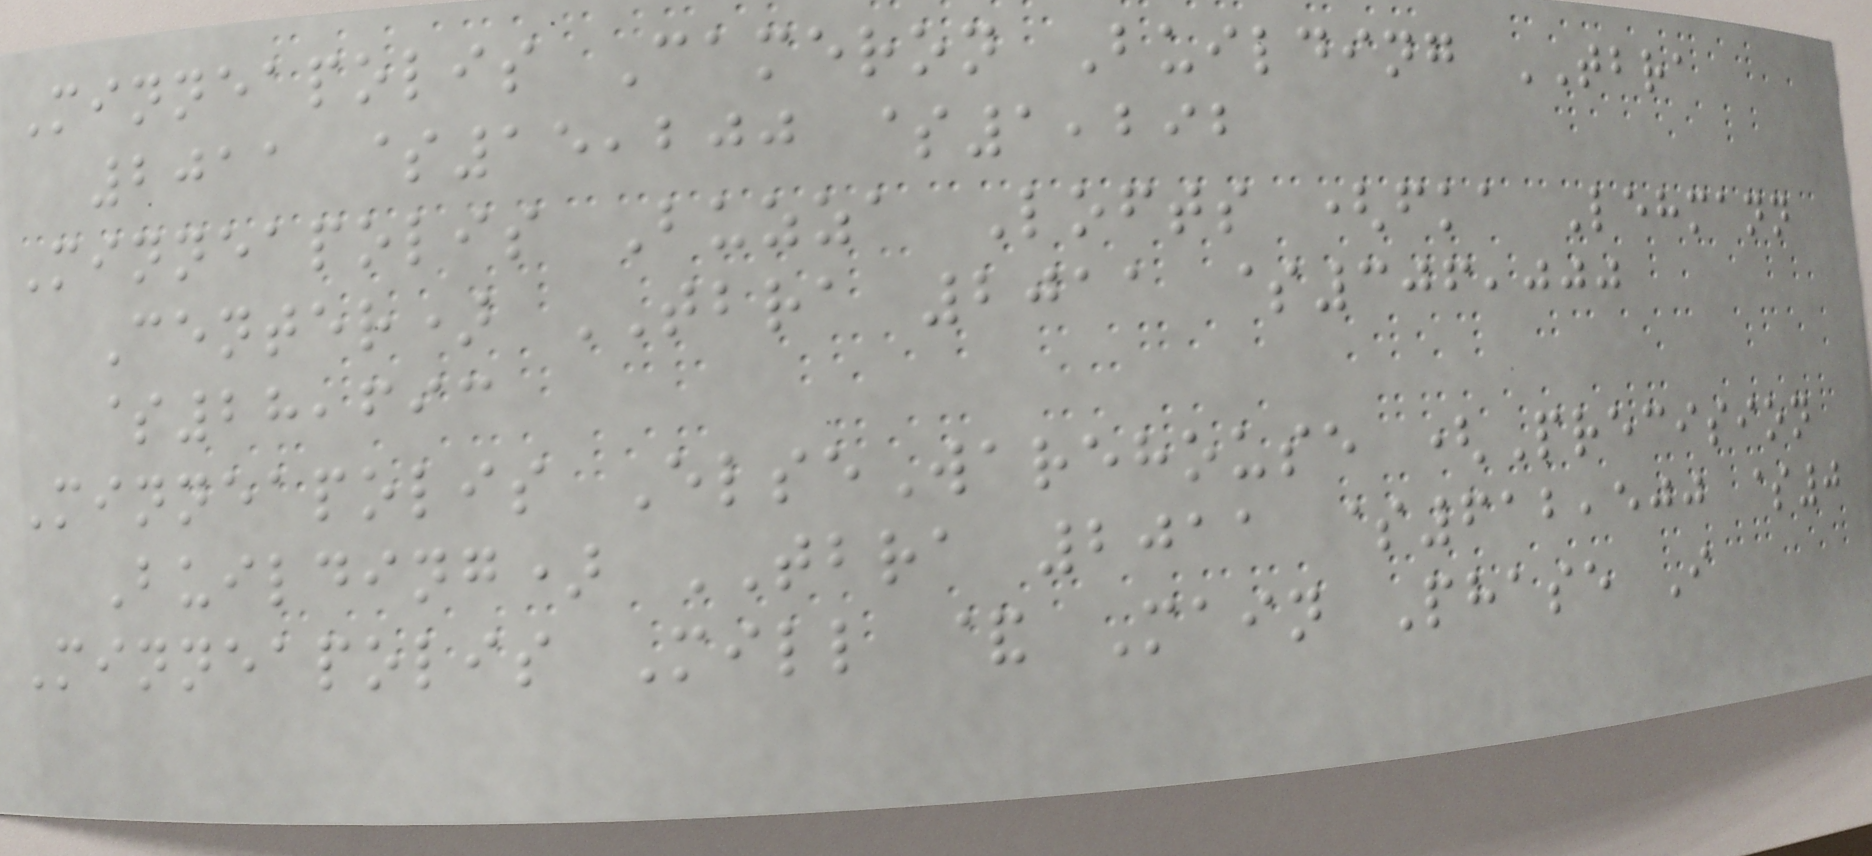Minneapolis Cameron Building TBRA
2011 $15,200 $1,292
Minneapolis Buzza Lofts (fka Lehmann
Center) TBRA 2011 $306,000
$28,693
Minneapolis ElseWarehouse (Precision
Building) TBRA 2011 $612,500 $0
Minneapolis Mill & Main Phase I
